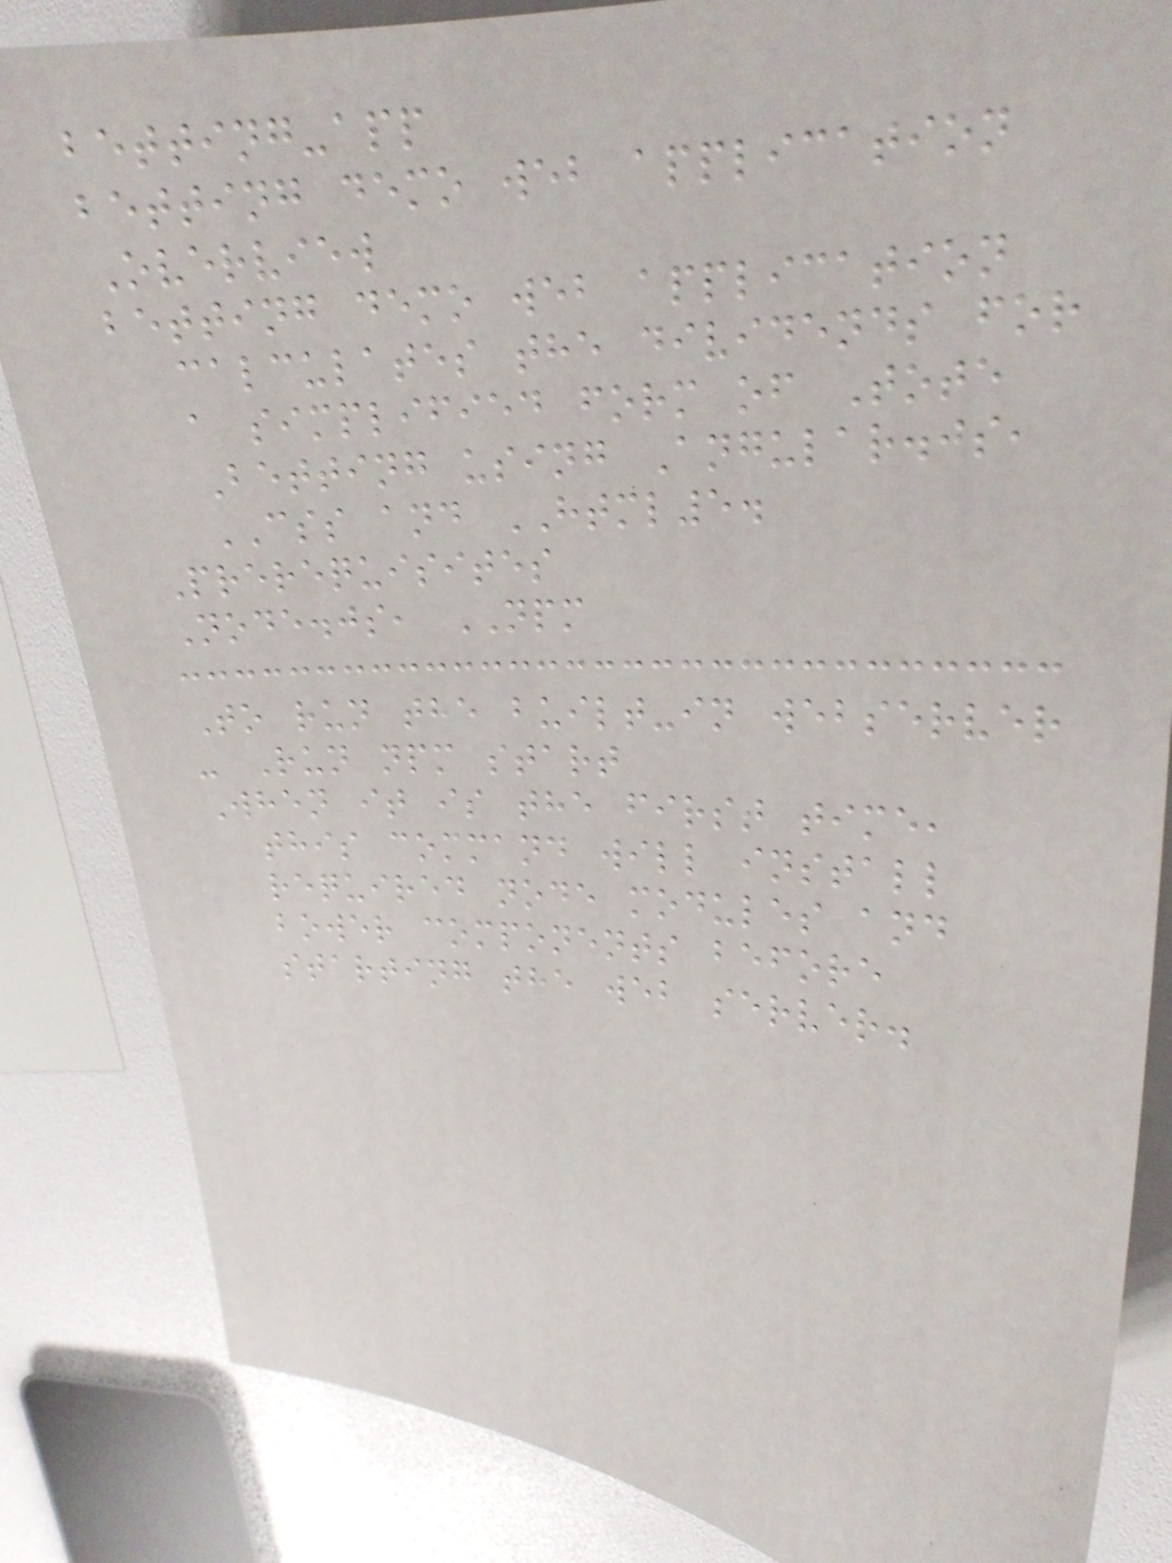betting-app
betting demo web application
Overview
betting demo web application
calculates the dividends for
a simplified form of Tote
Betting using Angular.js,
CSS and HTML5.
Prerequisites
Node.js, NPM
To run the built-in webserver
- Run npm start
When it is the first time,
this command will install
required node modules and
bower components before
starting the web server.
